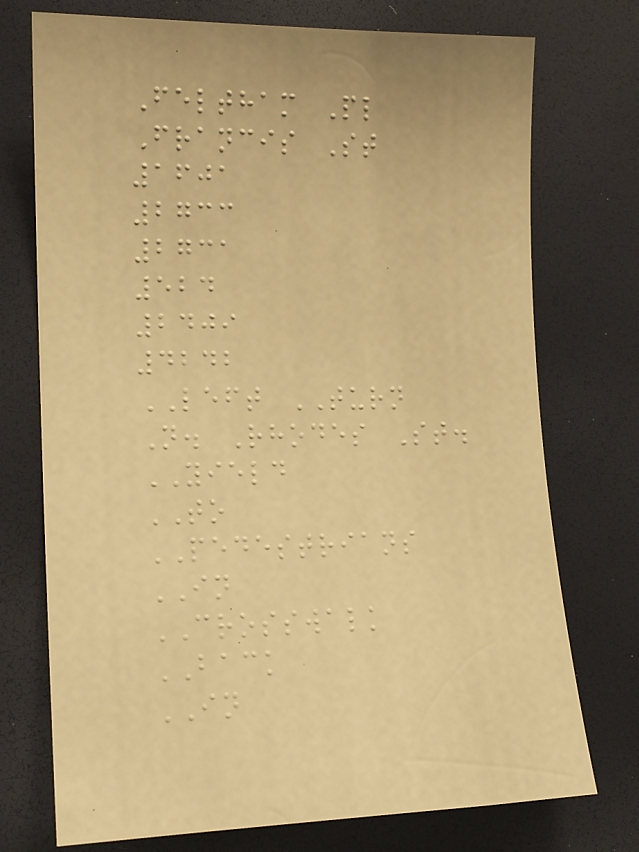Feltham Pl
Francis St
1601
2733
2731
524
2409
4242
LEFT TURN
N. Rhodes St.
YIELD
TO
PEDESTRIANS
IN
CROSSWALK
BACK
IN
